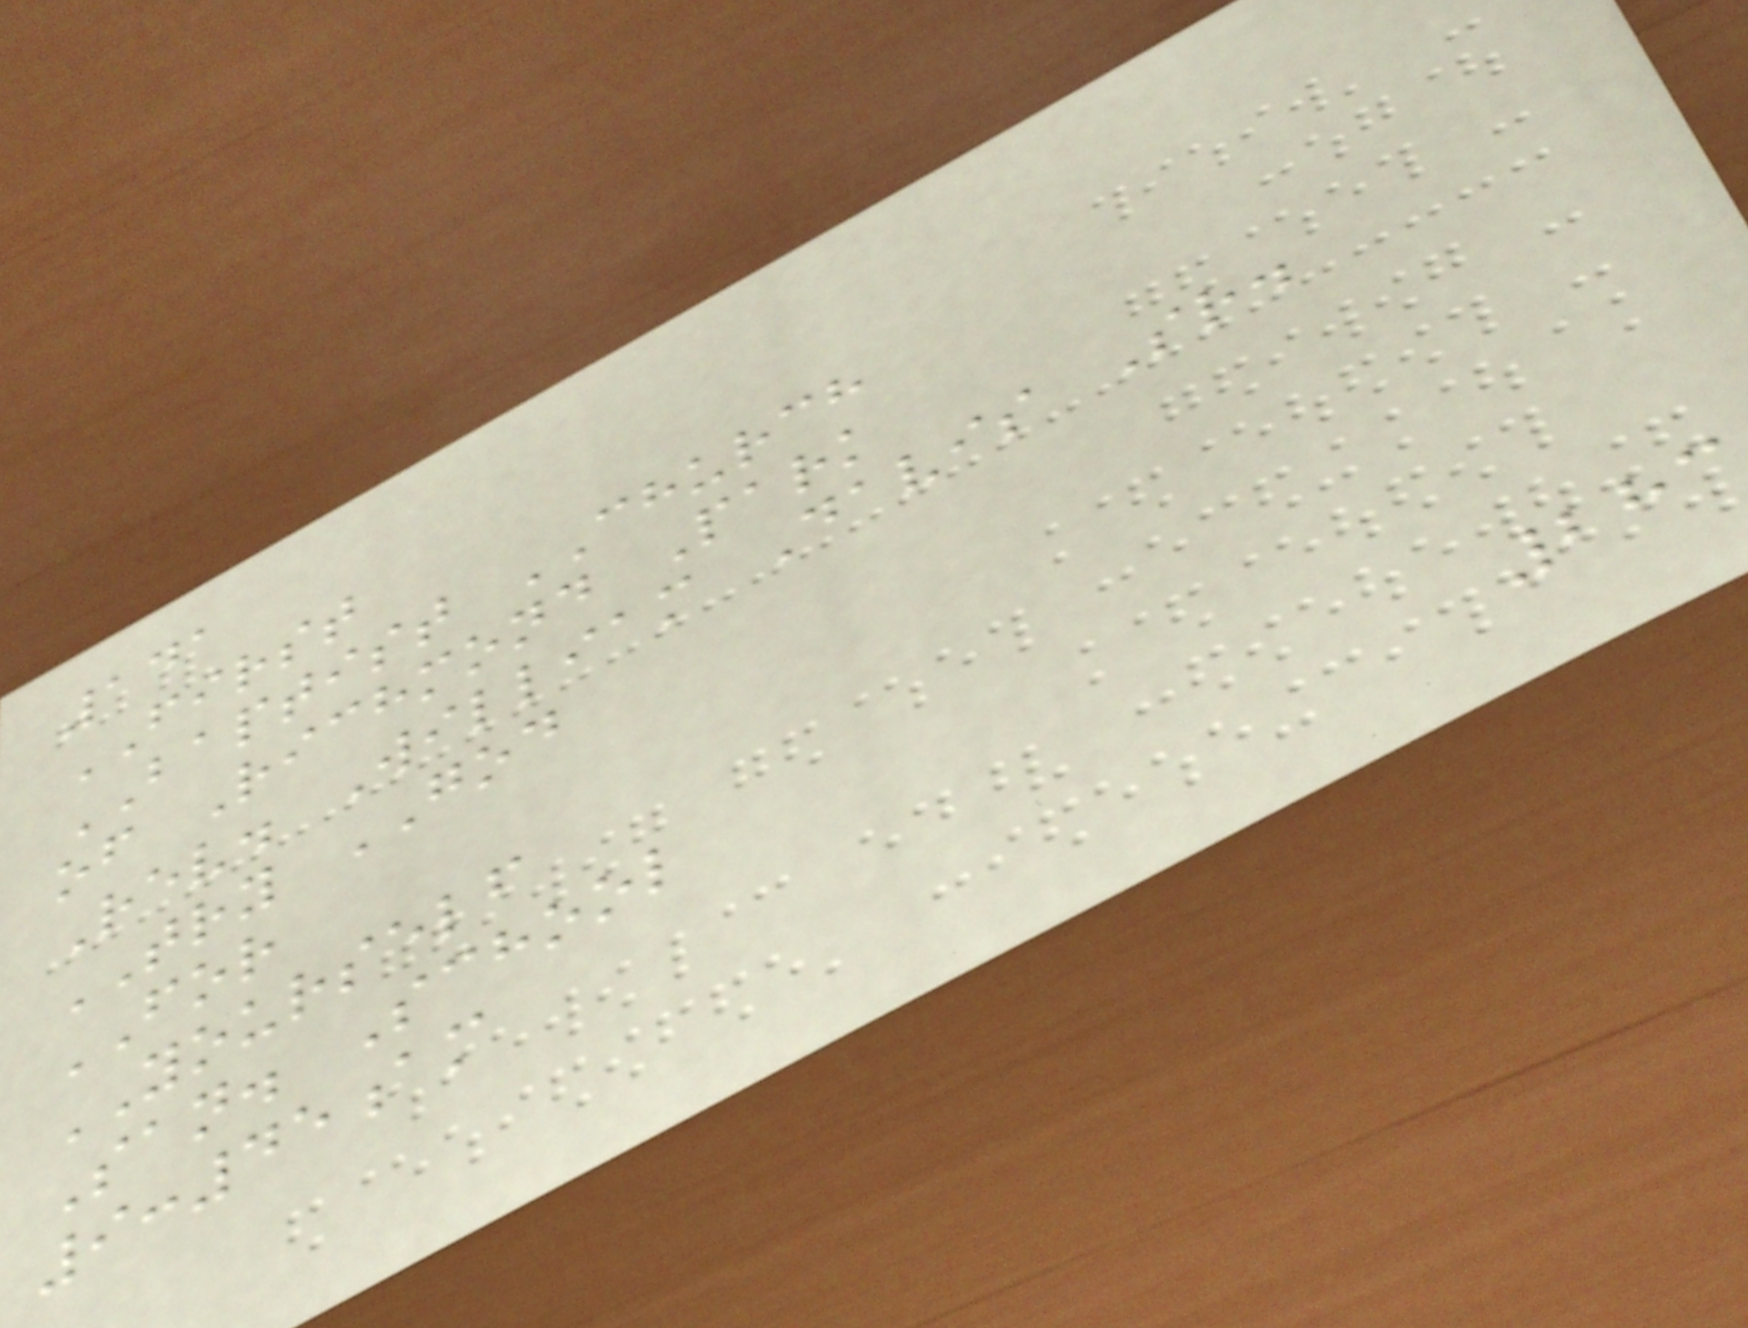141
FIRST
BAPTIST CHURCH
of Richmond Park
Rev. William Davis Sr.
TRY GOD
FOR
YOURSELF
San. School
9:45am
283
